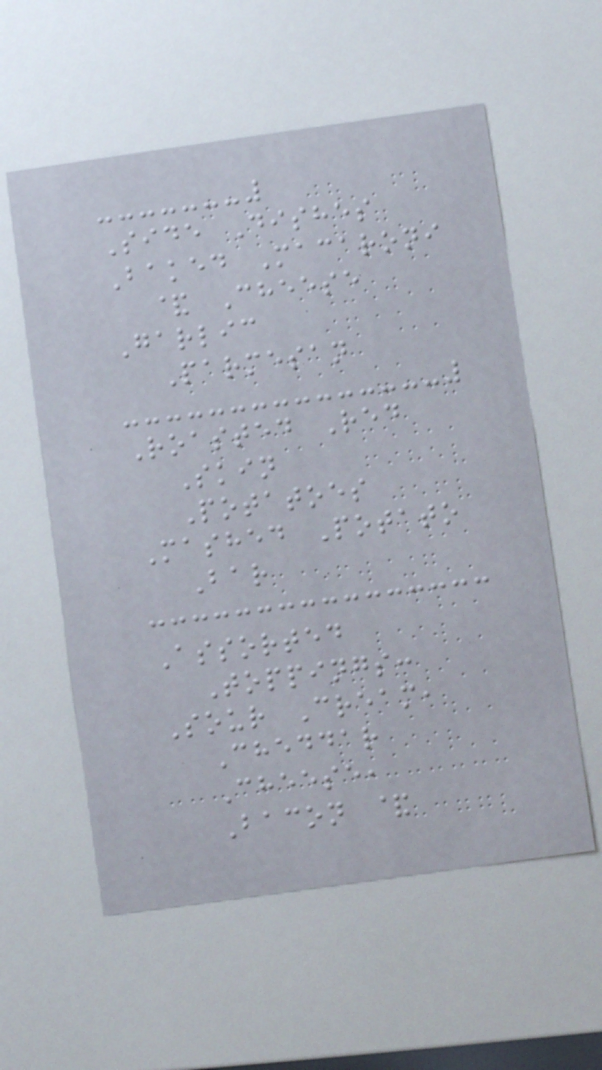Side Dishes
Baked Macaroni
& Cheese
Garlic
Parmesan
Roasted Red
Skin
Potatoes
Mashed Potato
Bar
Assorted
Toppings:
Sour Cream,
Cheddar
Cheese,
Bacon &
